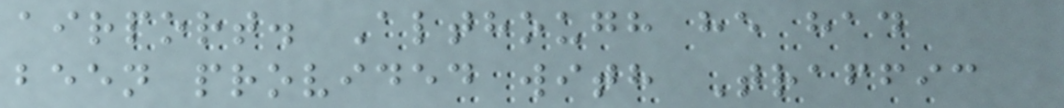airport. Although he had
been provided with Traffic
